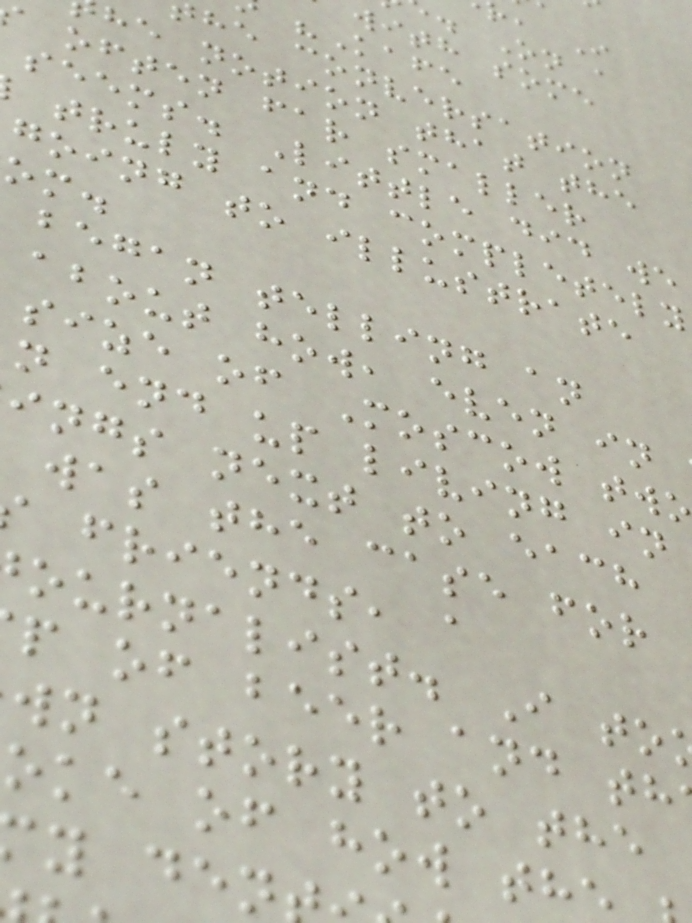. On a
with some
"Kafe
he conversation
he notion that the
often far smaller
seems. Little did we
truly and completely
going to illustrate
began telling an
about how, even in
size of Moscow tw
n end up living in
ings next to each
was the case for
friends, a
ournalist. I to
p of beer and th
wn story to the
oke of how th
